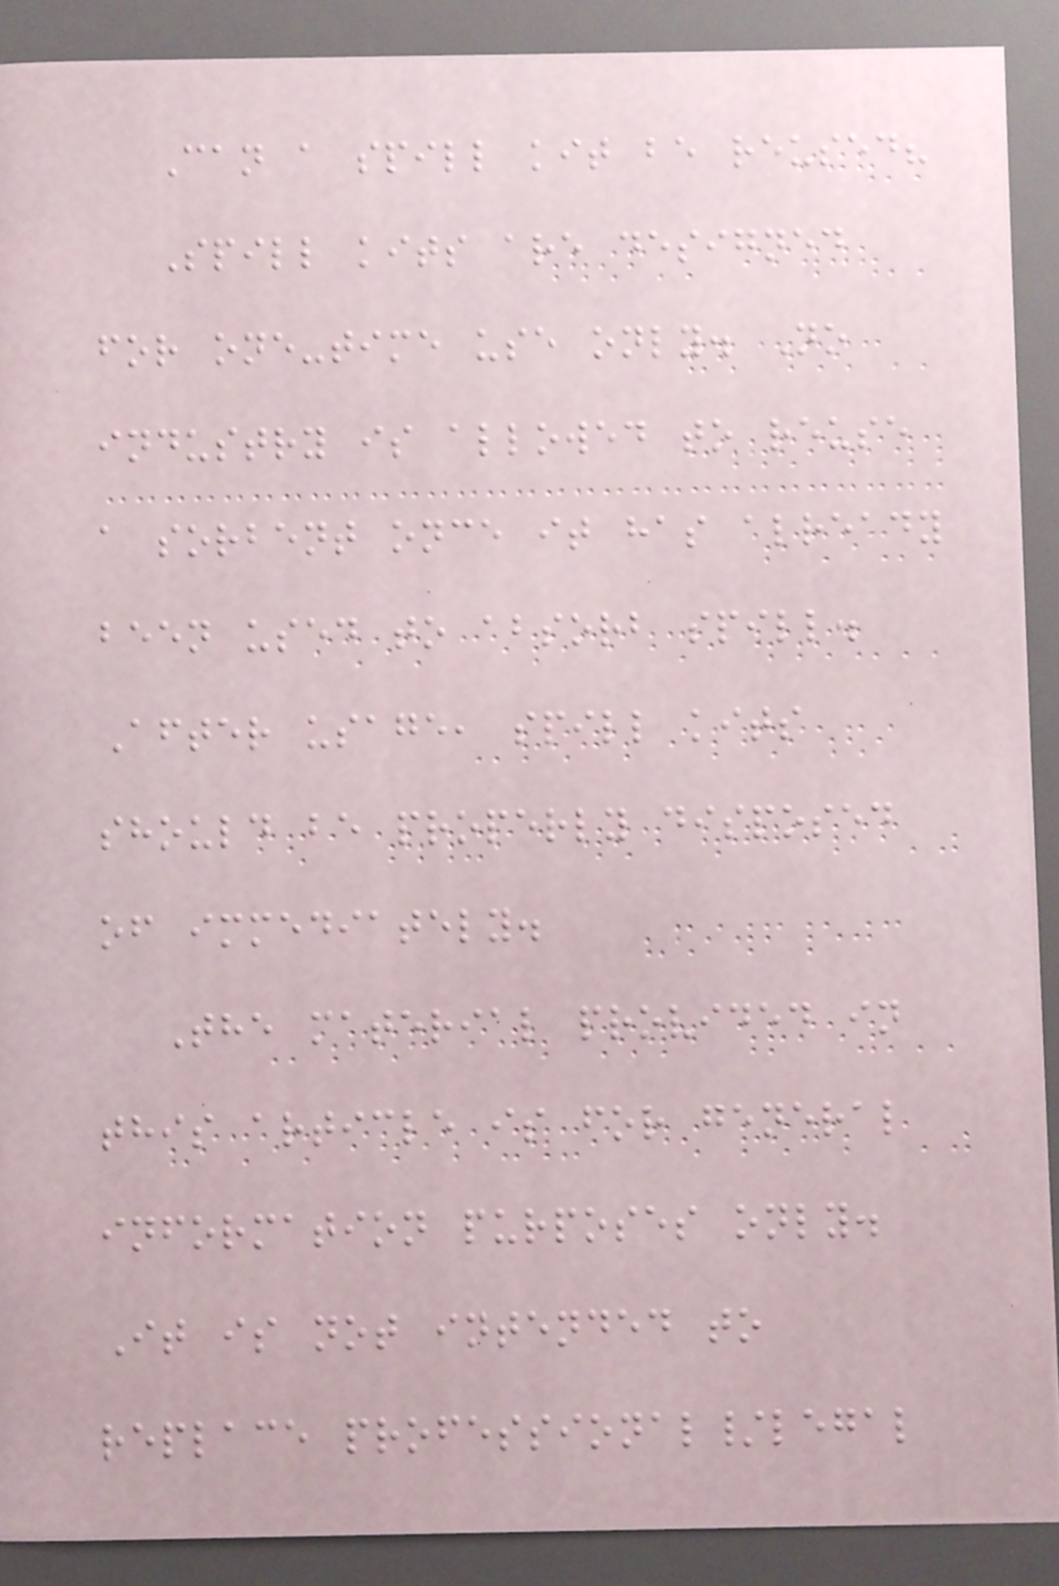Can a spill kit be reused?
Spill kits are designed
for one-time use only. No
industry is allowed to reuse
a sorbent once it has already
been used to absorb spill.
After usage, spill kits
should be properly disposed
of immediately.
The material provided in
this article is for general
information purposes only.
It is not intended to
replace professional/legal
